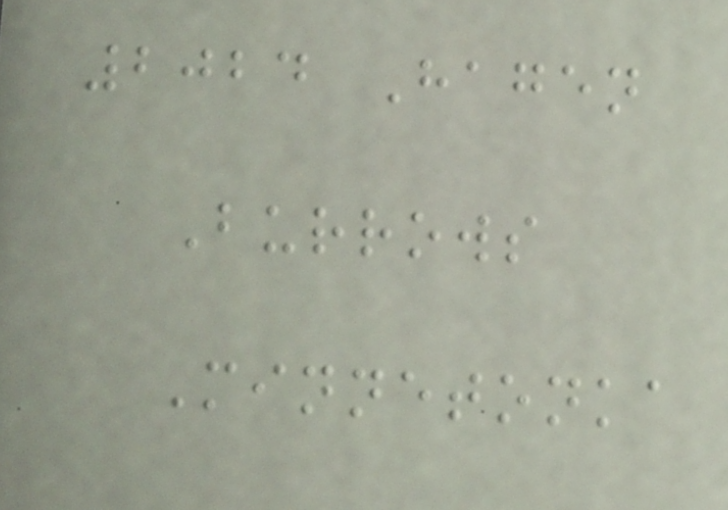2024 Hagen
Burrows
Minnetonka
